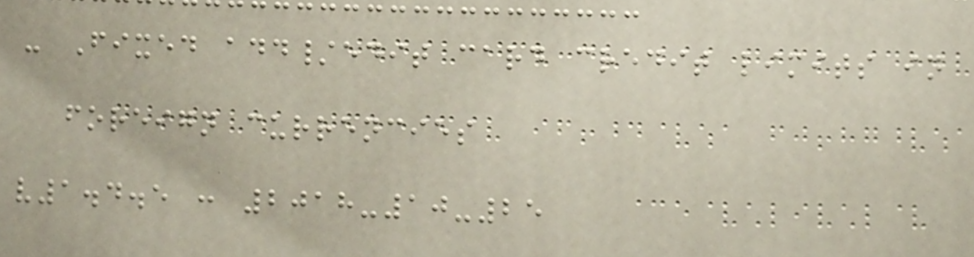- Fixed add/edit card credit limits in
foreign currencies
v1.4.5 : 2018-10-25
